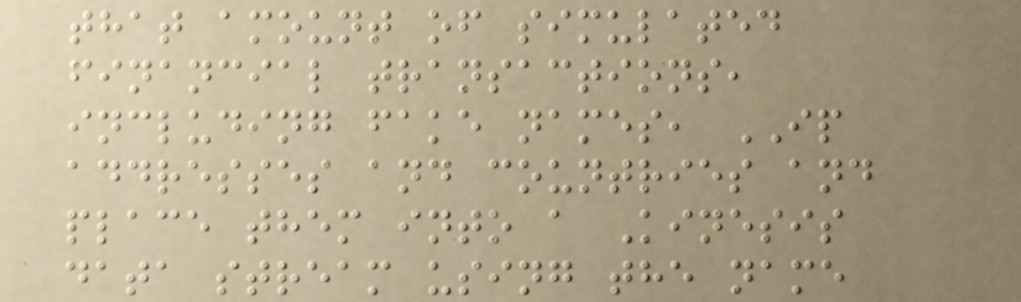that amount of simulated
financial transactions,
including fake names, IP
addresses and countries and
place them into a Kinesis
data stream using the name
